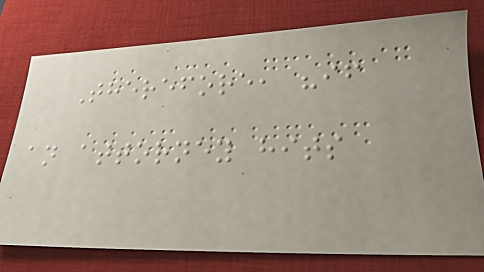Therefore, "if
an attorney hits
